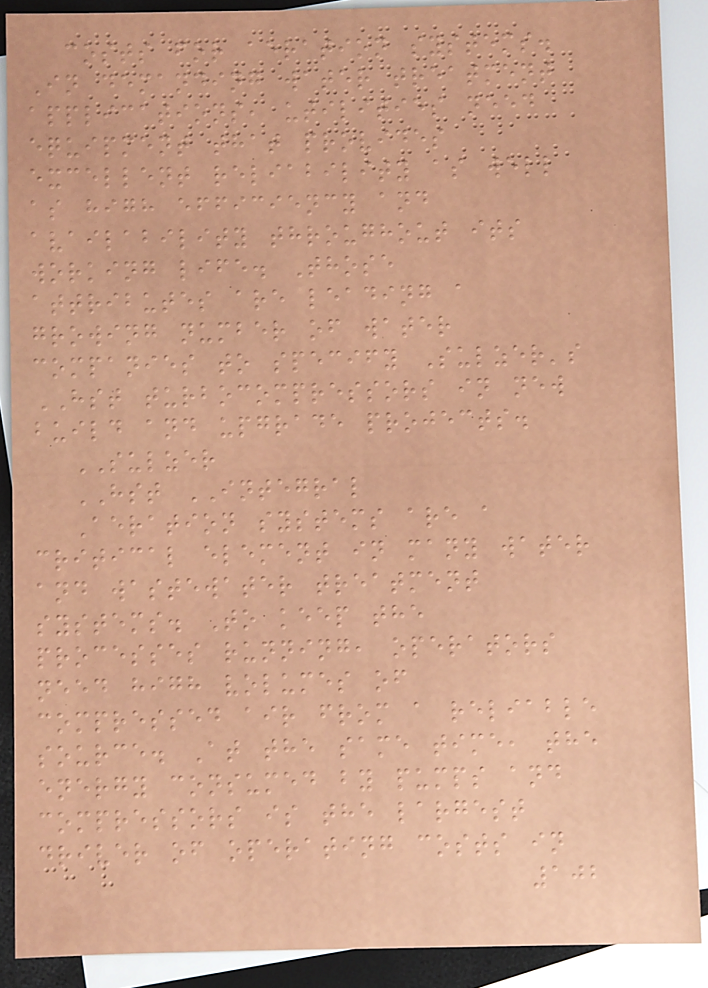costs for aeration systems.
In demanding water treatment
applications, utilities need
equipment that provides
excellent reliability as well
as high efficiency and
availability throughout its
working life. Those
attributes are leading a
growing number of water
companies to specify Sulzer's
HST turbocompressors in new
build and upgrade projects.
SULZER
HST INTEGRAL
Aeration systems are a
critical element in many water
and wastewater treatment
systems. To keep the
processes running, operators
need high volumes of
compressed air from a reliable
source. At the same time, the
energy consumed by pumps and
compressors is the largest
driver of operating costs in
102
